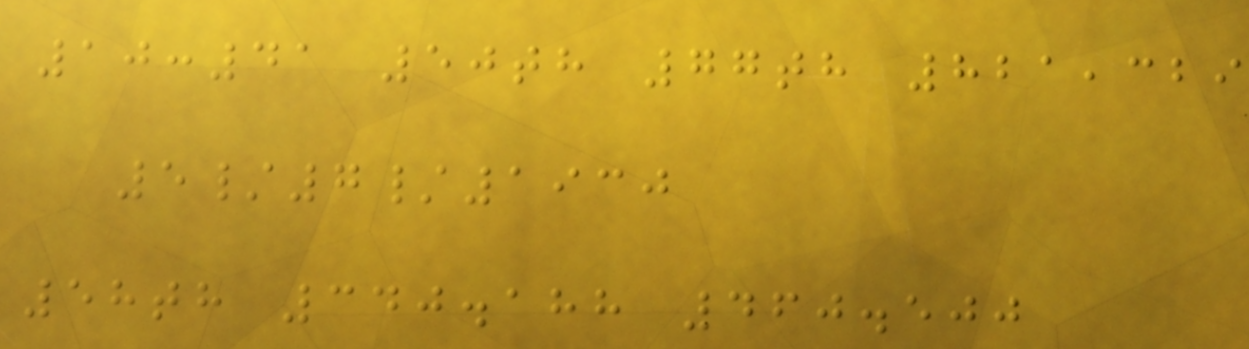10:41 50th 77th 821,329
5/7/1930
58th 340.188 460.500
